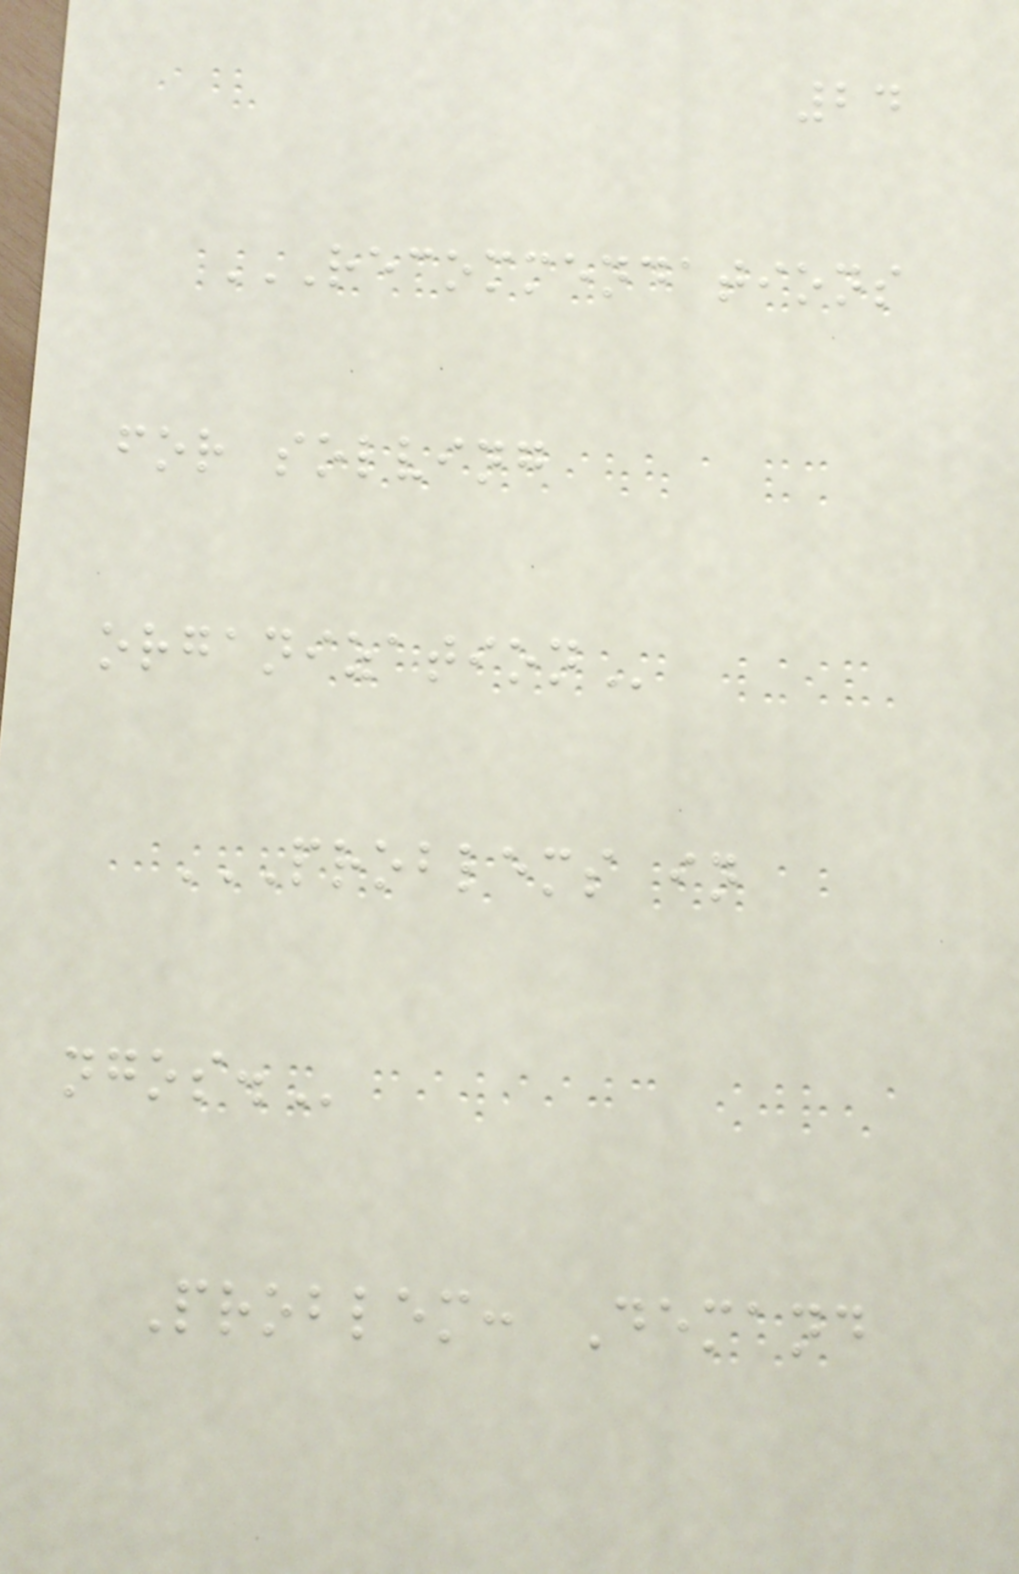24
RECOMMENDATIONS
FOR SOLVING
ORGANIZATION
PROBLEMS IN
NGOS.
Problem: Demand
